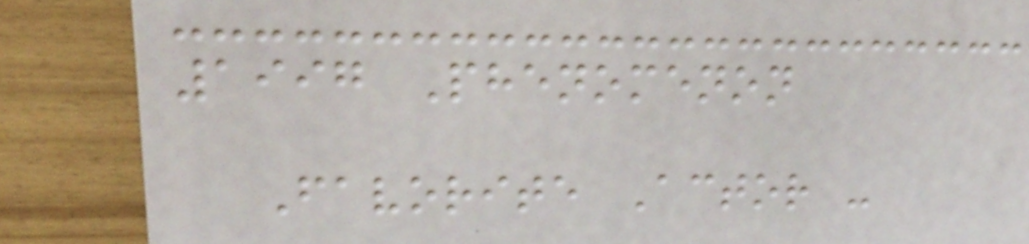1997 Phenomenon
Favorite Actor -
